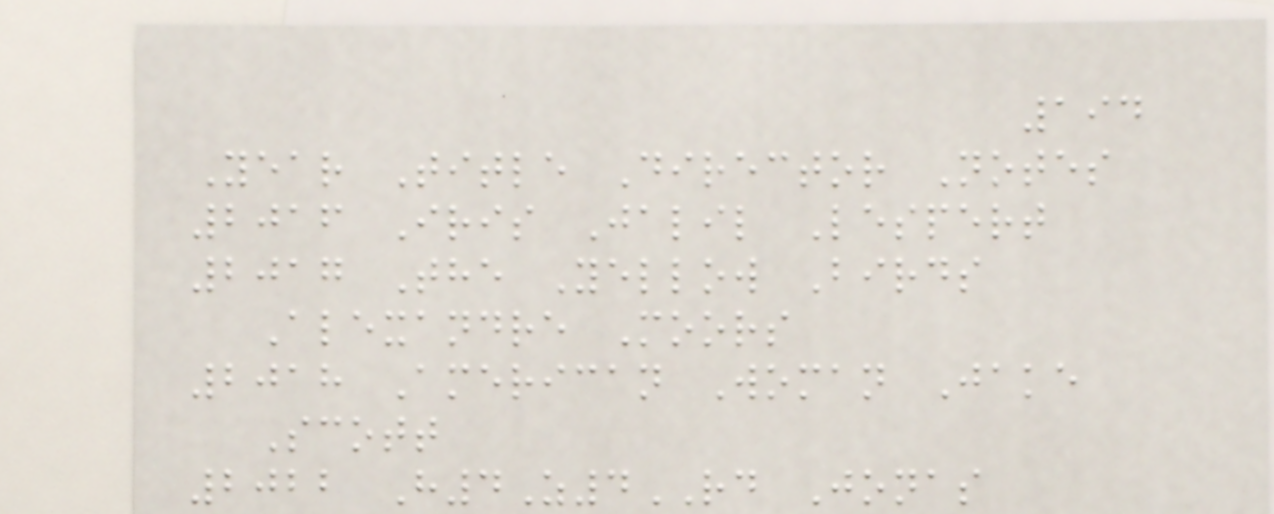194
Year Title Director Notes
2016 Iris Jalil Lespert
2017 The Yellow Birds
Alexandre Moors
2018 American Woman Jake
Scott
2022 H4Z4RD Jonas
